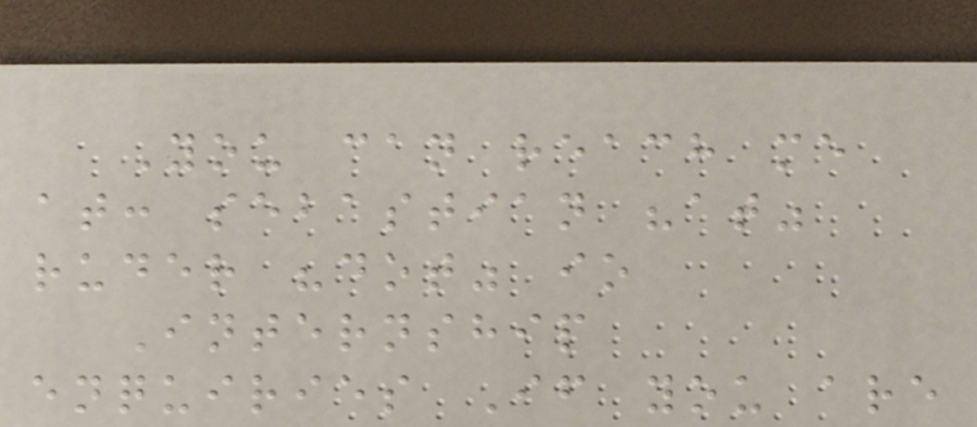You can reach me
at: sebastian "at"
ruder "dot" io
Internship
enquiries If you are
